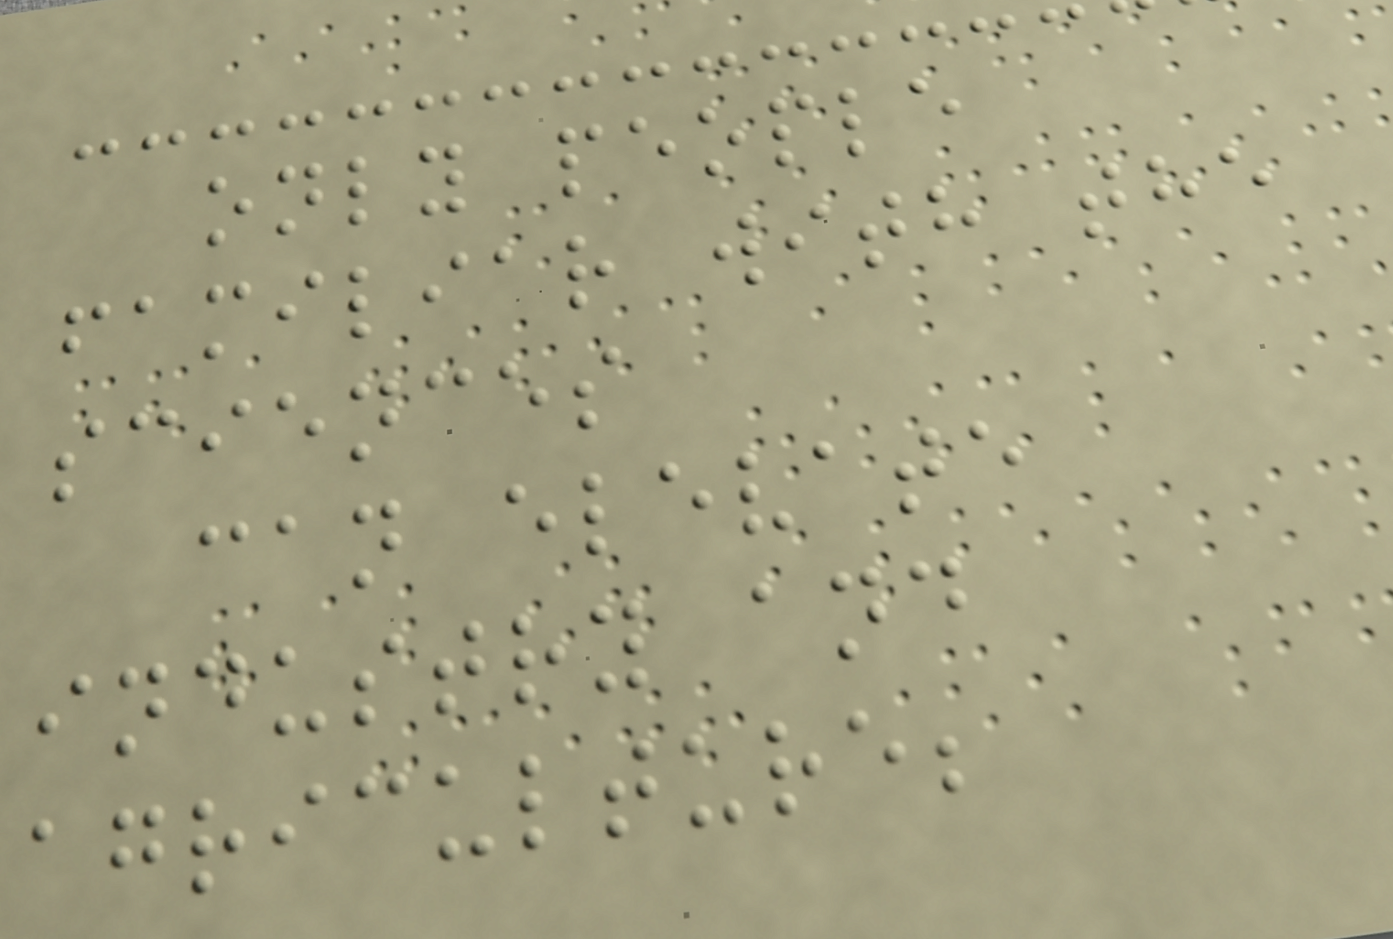only people
familiar with the
sciences
can elevate
industry and
agriculture;
